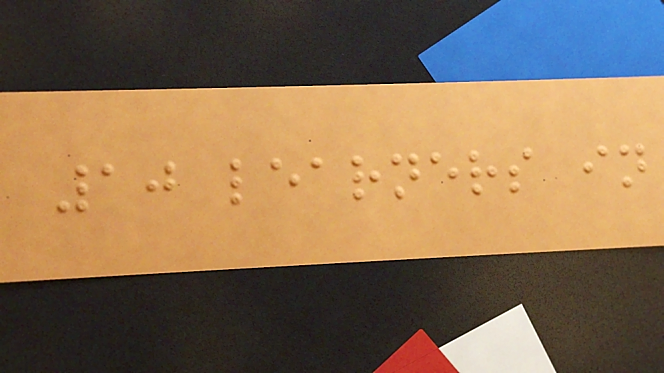10 learners in
